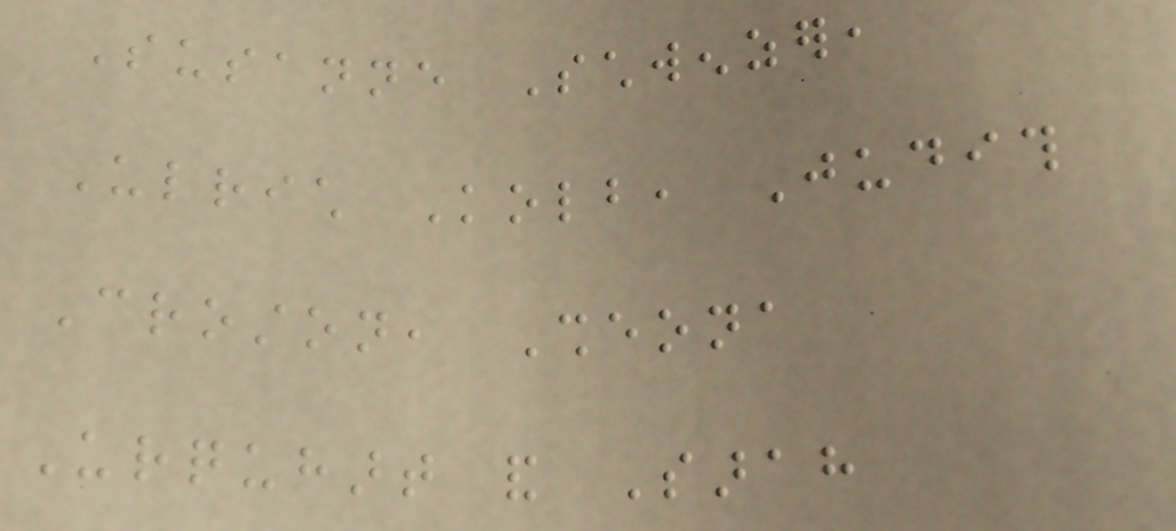Susanne Schwenzer,
Ulrich Kolb, Judith
Croston, Sheona
Urquhart and Sarah
